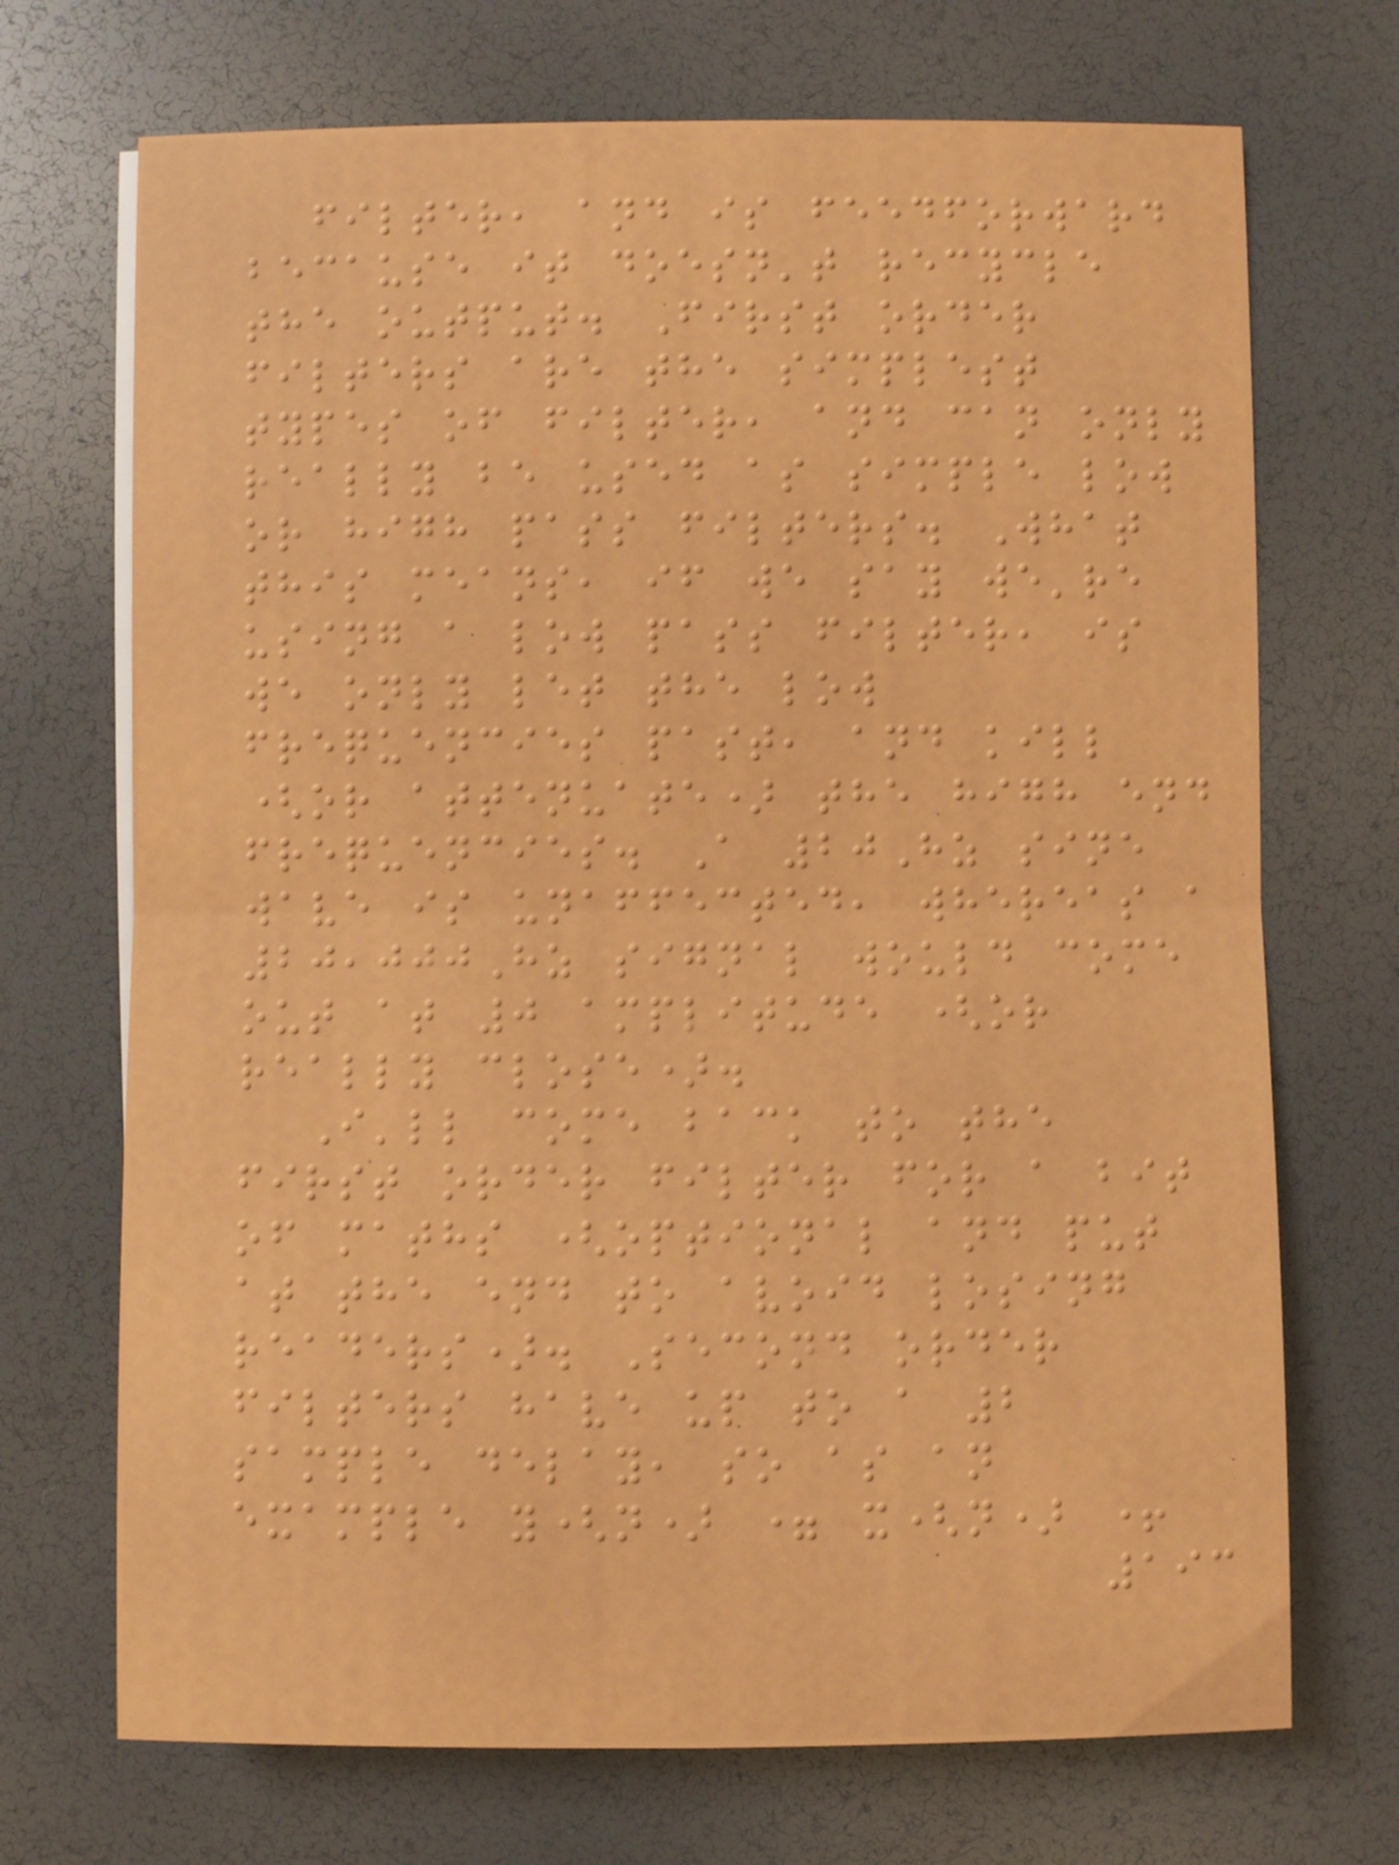filter, and is feedforward
because it doesn't recycle
the output. First order
filters are the simplest
types of filter, and can only
really be used as simple low
or high pass filters. What
this means, if we say we're
using a low pass filter, is
we only let the low
frequencies past, and kill
(or attenuate) the high end
frequencies. A 20Hz sine
wave is unaffected, whereas a
20,000Hz signal would come
out at 0 amplitude (or
really close).
I'll come back to the
first order filter for a bit
of maths (optional and put
at the end to avoid losing
readers). Second order
filters have up to a 2
sample delay, so as an
example y(n) = x(n) +
193
